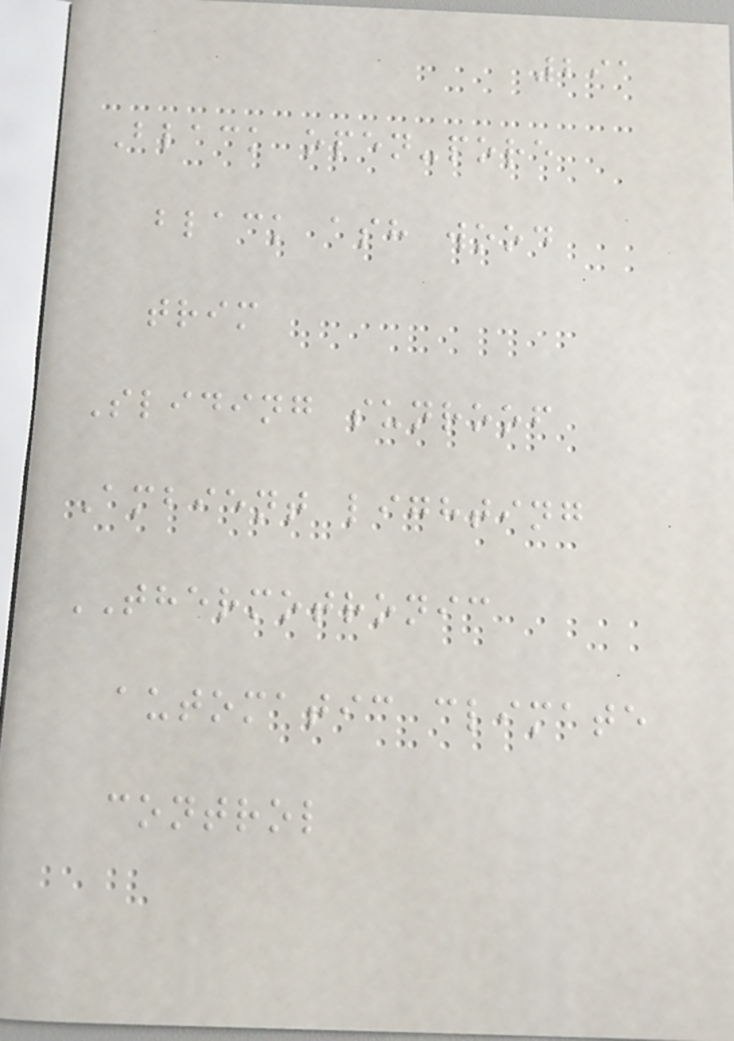291
Black open-pore
black ash wood
trim
Sliding sunroof
Ambient lighting
THERMOTRONIC
automatic climate
control
